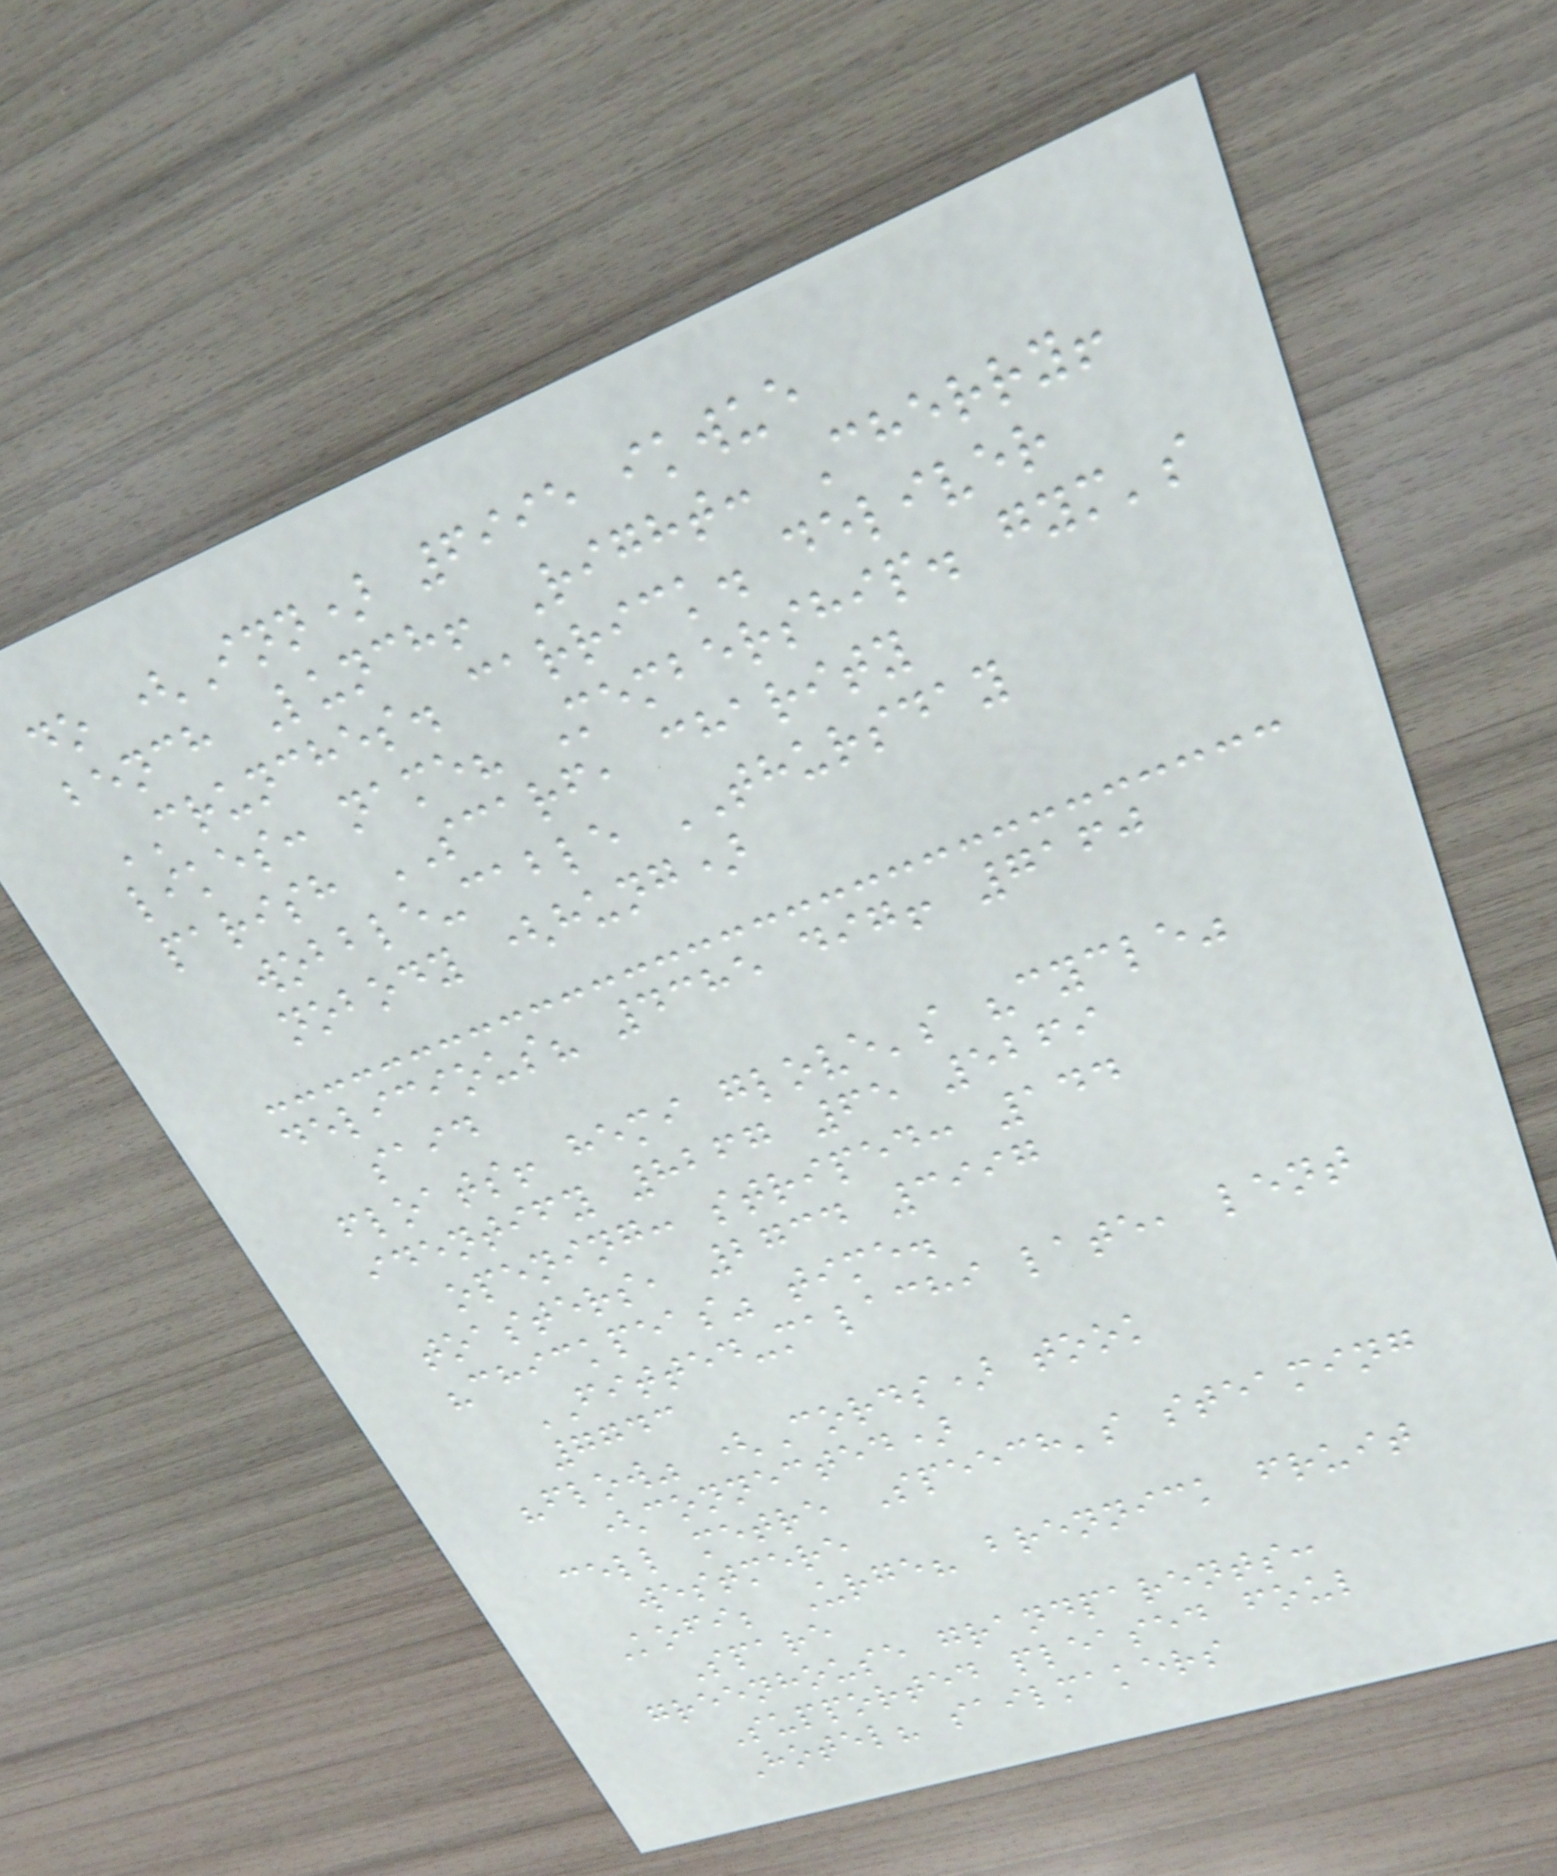do (Inn) 6995 ikwue
bench Lunch! Right: Cherry!
CRUNCHES. carrick. deliver
likes: name? Membership. gym's
parish SCARF, charity
wobble-cable THURSDAY
nobody (hung)
delicious? 4385 dig! 7160
said
floats! hemi glove's "cycle"
identify 8267 65 5269
opening: striped: 144
toasters, 2734 3997
"chickpeas" time.
FITTED-malachi late, lent
7743
"flow" (Cords) took
(connected)
cell metre Speech's steaming
westmere
Kofi; Urge? brennick fruit
Spare
greenhouse grandparents:
Supported pleased foul
Hotel? sailmakers
